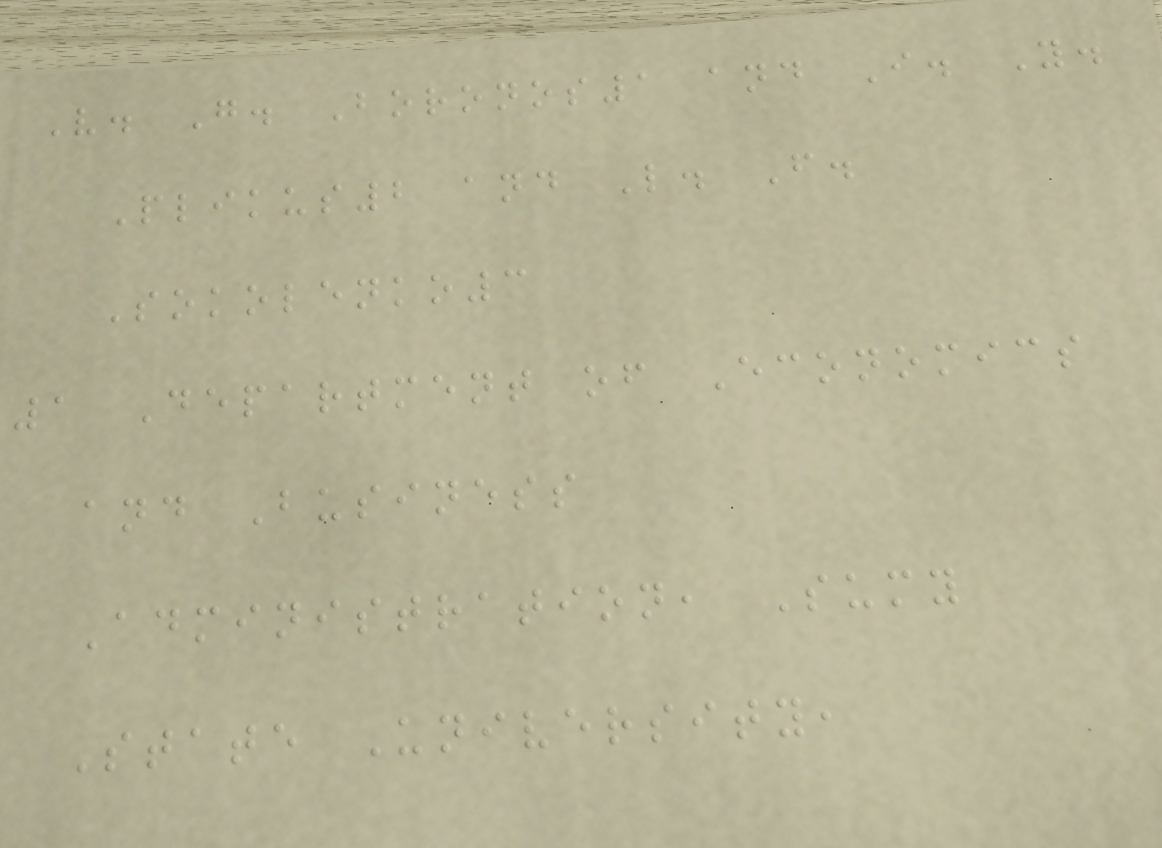V. G. Boronos1 and I. Y.
Plikus2 and L. F.
Sokolenko3
1 Department of Economics
and Business
Administration, Sumy
State University,
